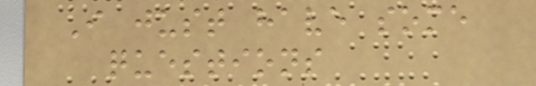I just have some
questions
